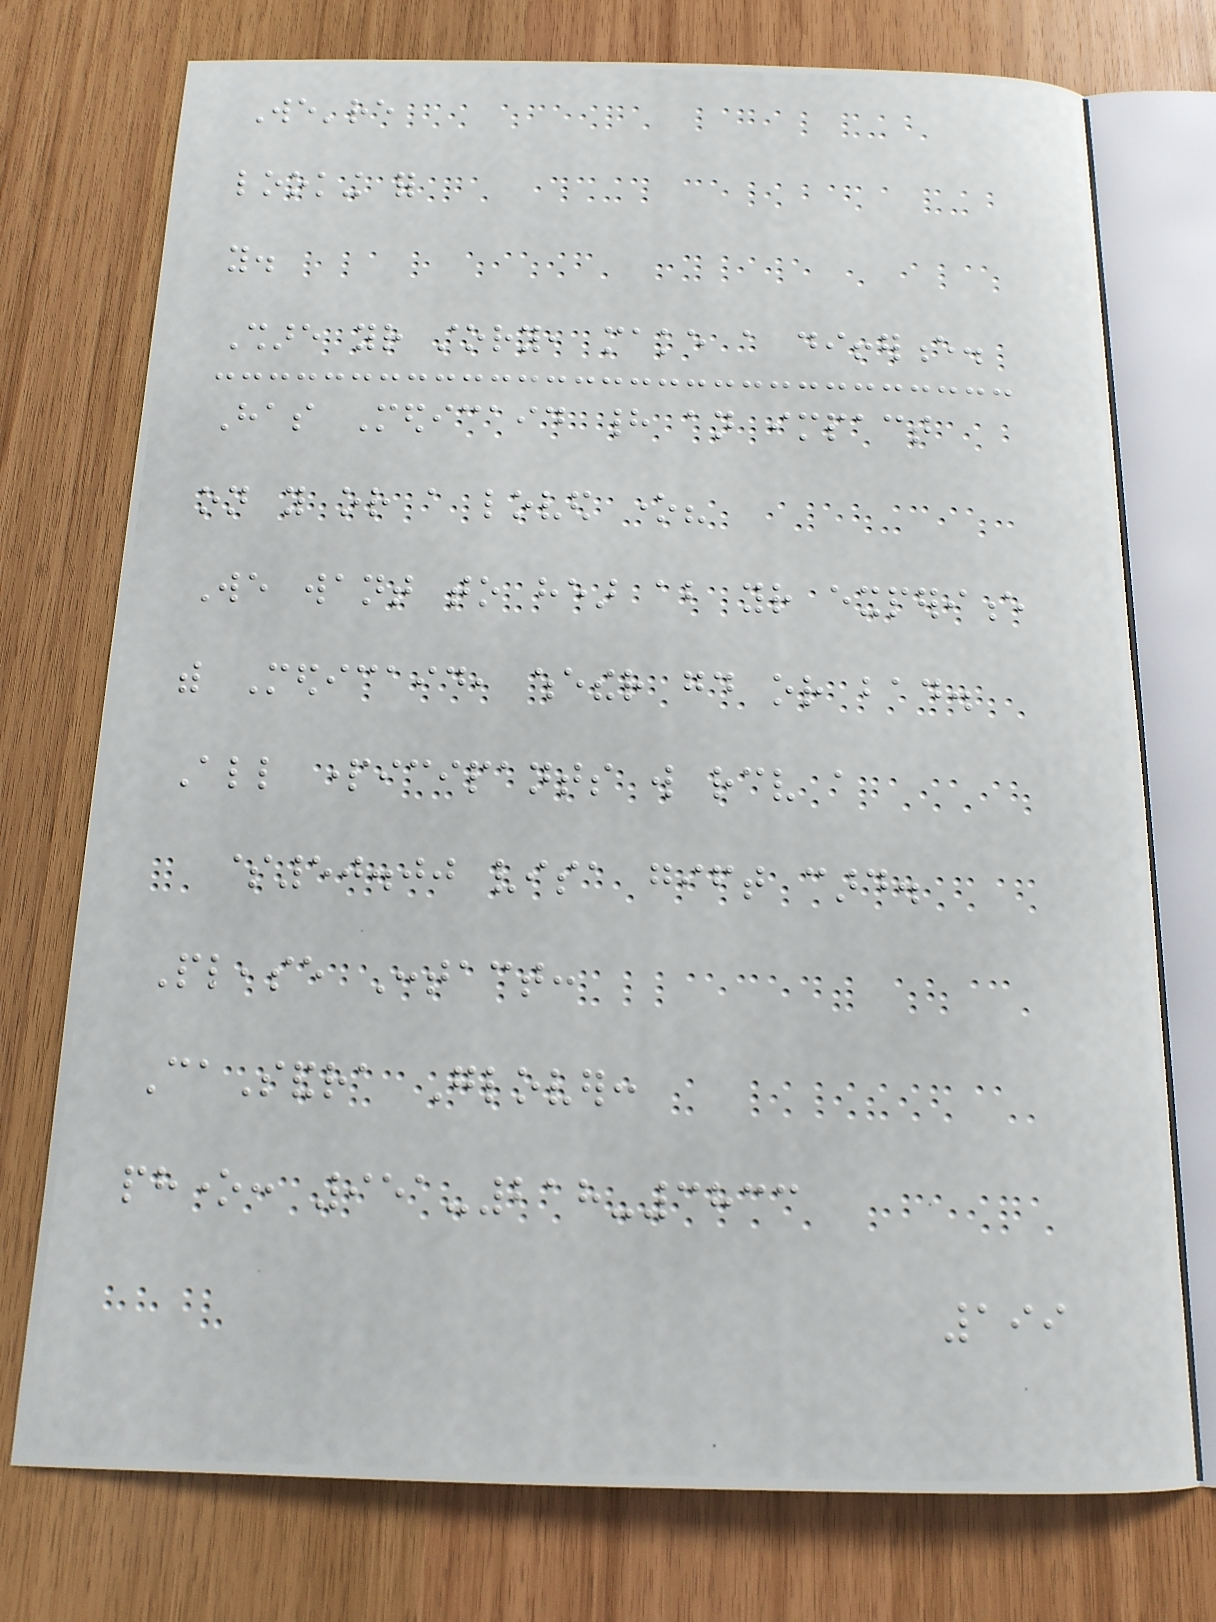We're
looking for
you.
Share your story, make a difference.
Has Medicaid had an impact
on you or a loved one?
We want to hear about your experience
with Medicaid, whether good or bad.
All participants will receive a
$50.00 visa gift card.
Please Contact:
CaSandra Glover:
phone: 951-218-3833
199
